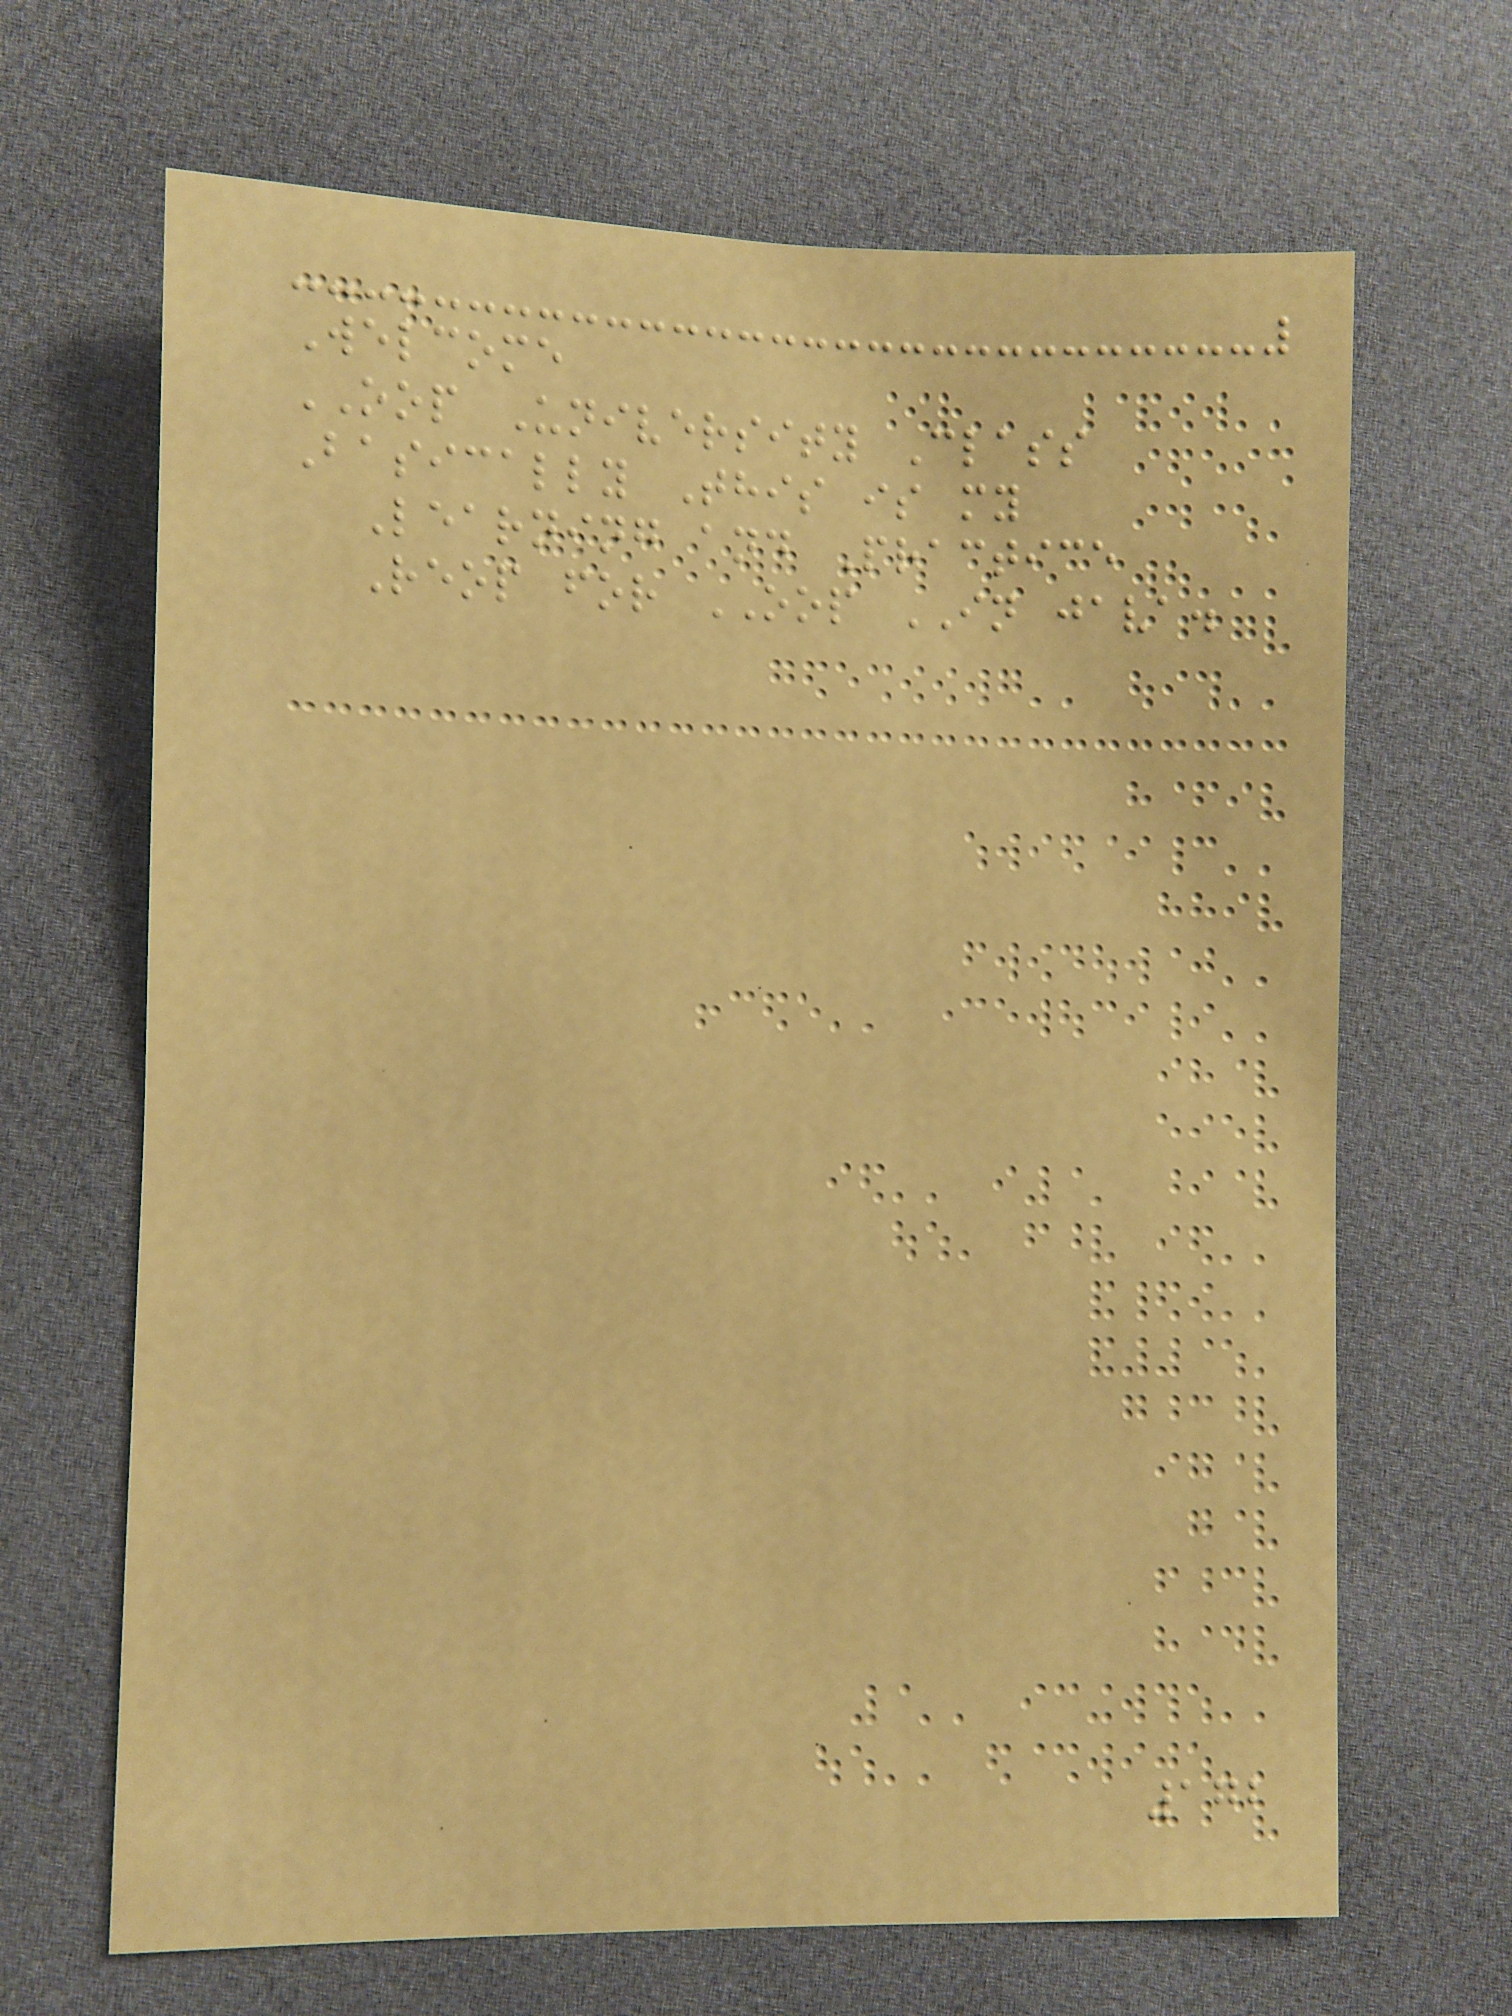Welcome
OOP University Class
Basically This is my
Learning and Practice
Reop for OOP IN java.
172
